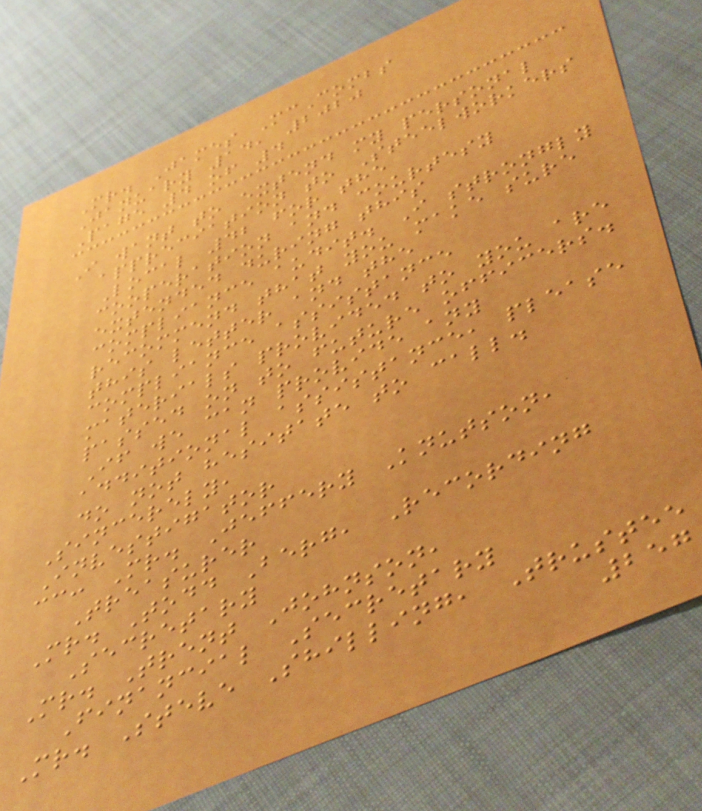Mr. James McCombs
January 14, 2020
Page 4 of 4
I want to extend my personal
appreciation to Steelworkers
Local 42 for the
cooperation and courtesy
extended during this
compliance audit. I strongly
recommend that you make sure
this letter and the
compliance assistance
materials provided to you are
passed on to future officers.
If we can provide any
additional assistance, please
do not hesitate to call.
Sincerely,
Investigator
cc: Mr. Jeffery Knutson,
Treasurer
Mr. Todd Berg, Recording
Secretary
Mr. Trent Johnson,
Financial Secretary
Mr. Steve Shilling, Trustee
257
